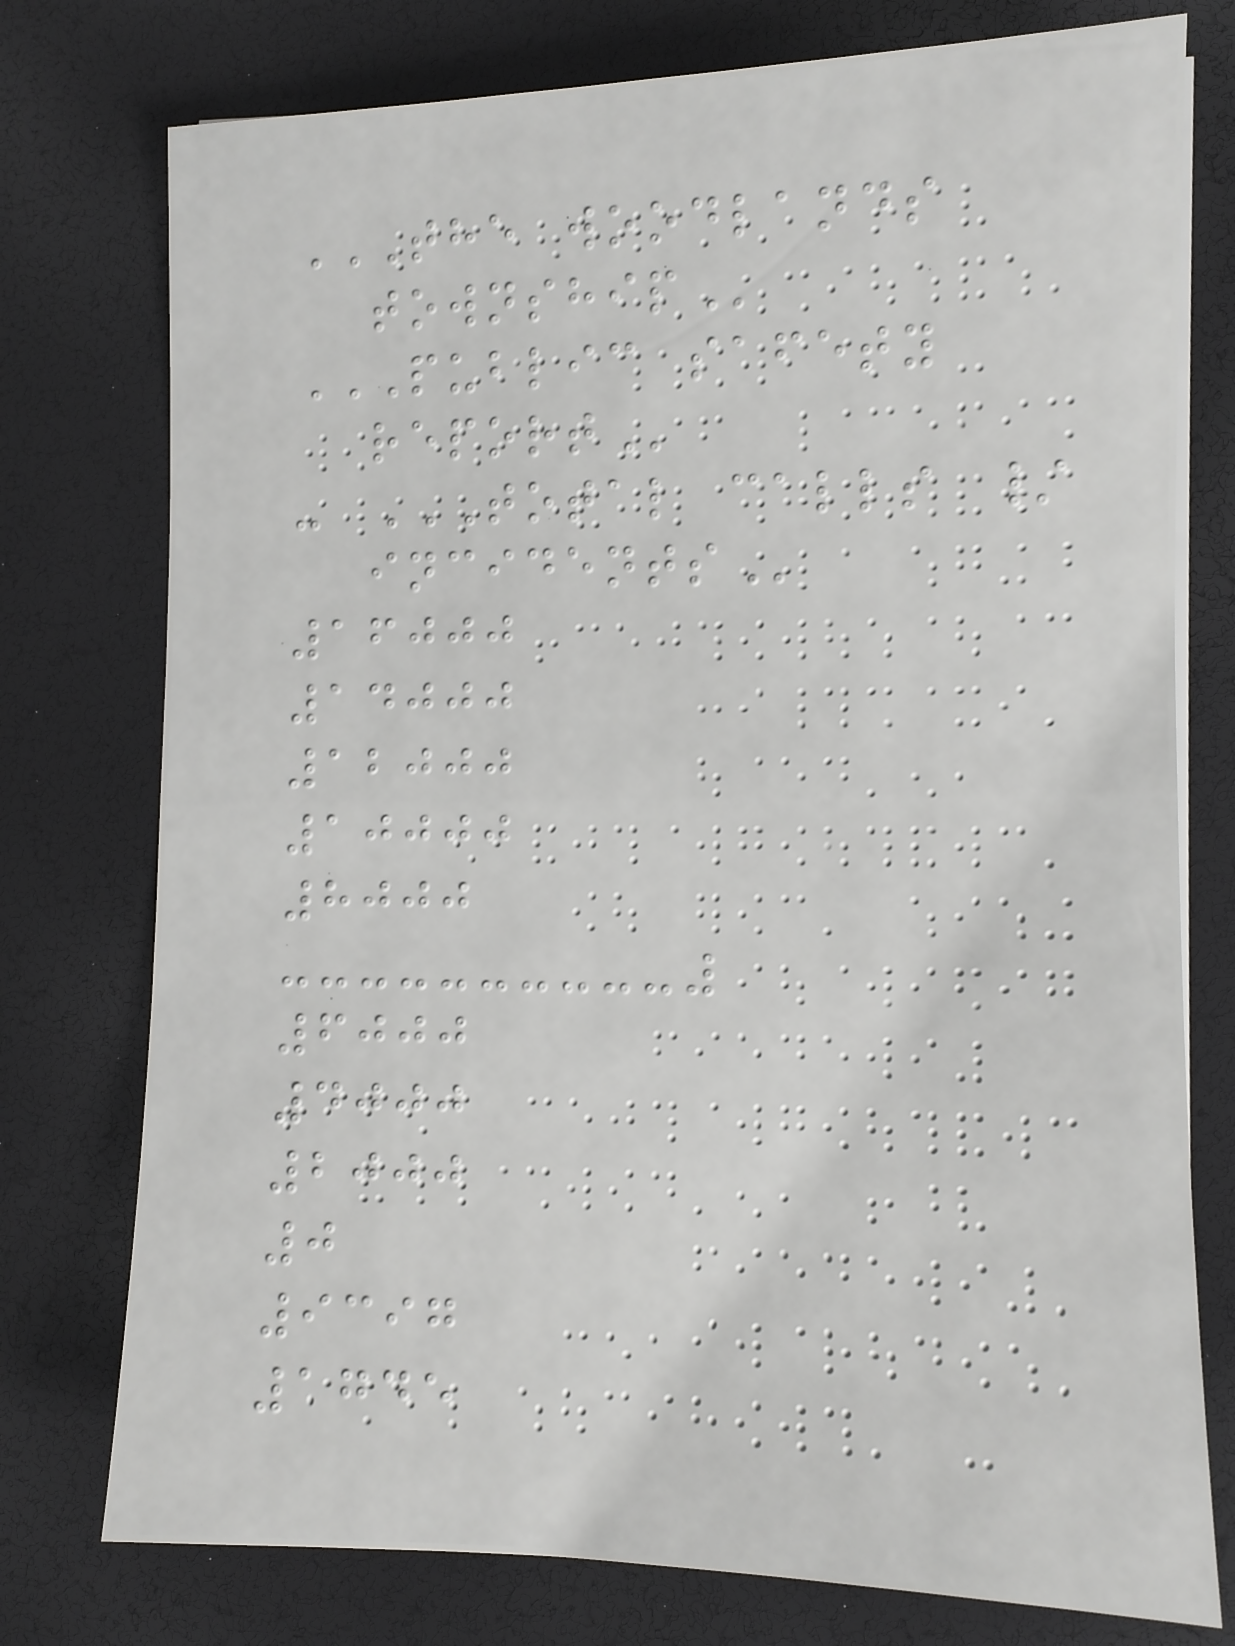THE WOODLANDS
TOWNSHIP
PUBLIC SAFETY
REPORT
- TOTAL CALLS /
INCIDENTS
16000
14000
12000
10000
8000
6000
4000
2000
0
9397
1745
